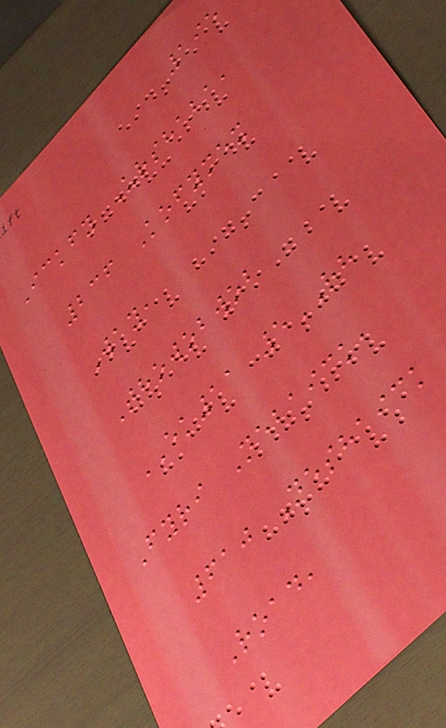195
Ickfy Urshaba,
236 Kofymex
Way,
Thowobwob
EK11 5RH
Fyri Nebaick,
610 Neshaick
Road,
